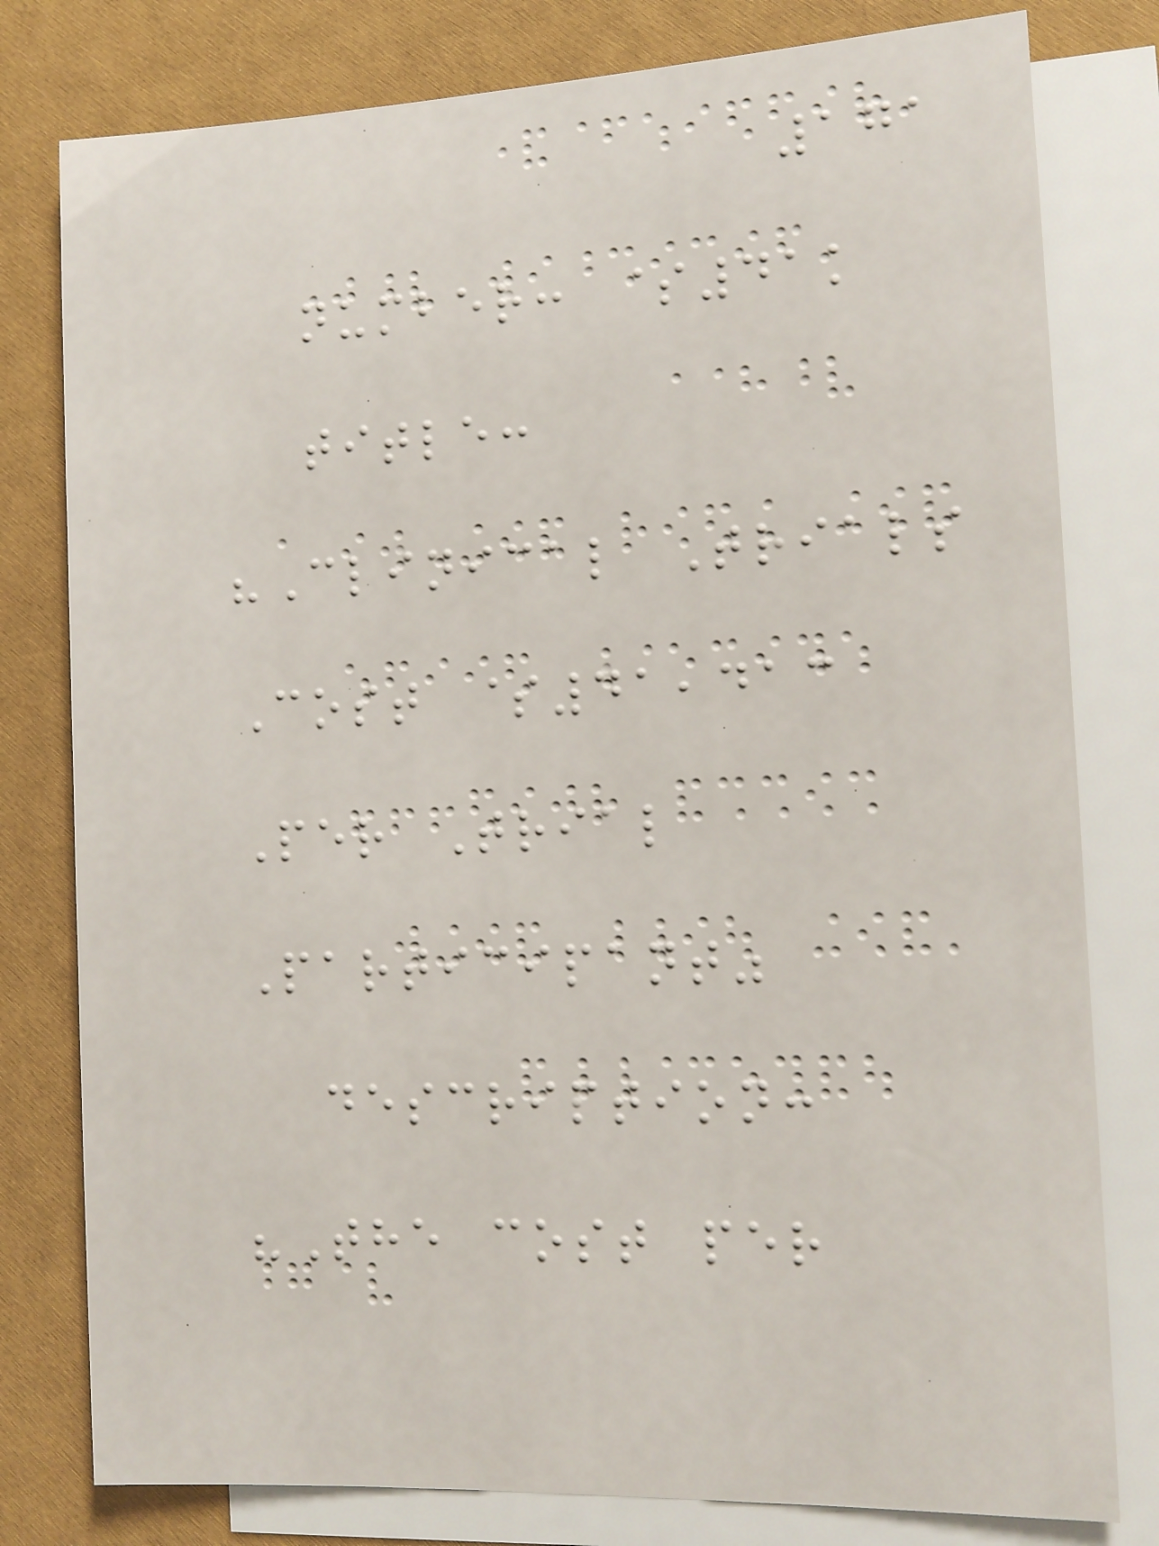171
number: $41k
title:
"Clinical Trials
Cost $41,413
Per Trial
Participant"
description:
"The cost per
